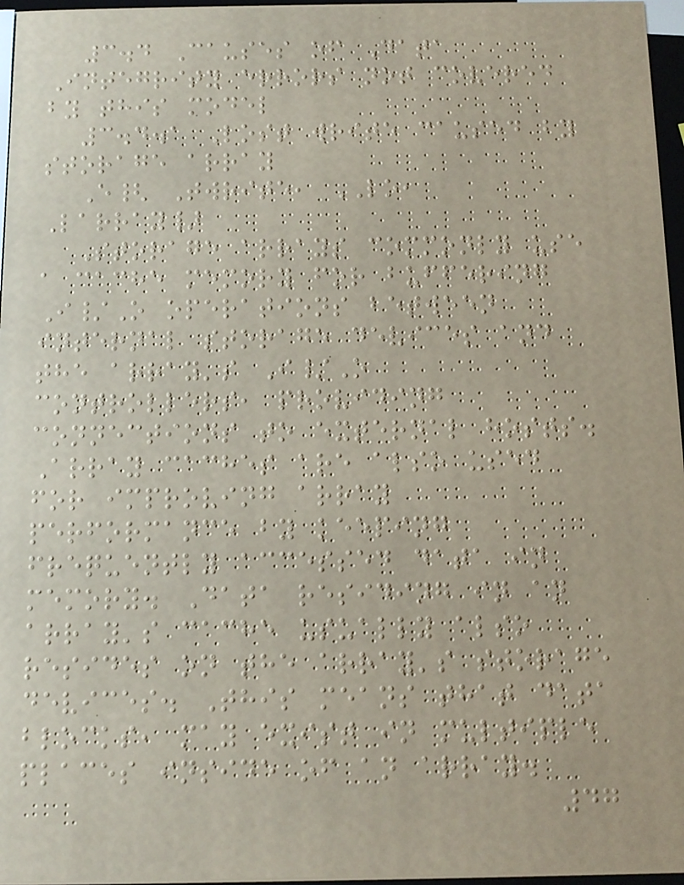3.4 Causes of Data
Integrity errors not covered
by this model
3.4.1 Lost write caused by
storage array
E{ Twrite, LO,
Larray}
Storage arrays commonly use
a cache memory for buffering
I/O operations between
internal storage devices and
the array's I/O
controllers, providing
connections to external hosts.
Array caches are also used
for improving array
performance by keeping
frequently accessed data in
memory. Data residing in an
array's cache usually also
resides on the array's storage
devices. This means that data
blocks, may exist in multiple
places inside of an array.
47
